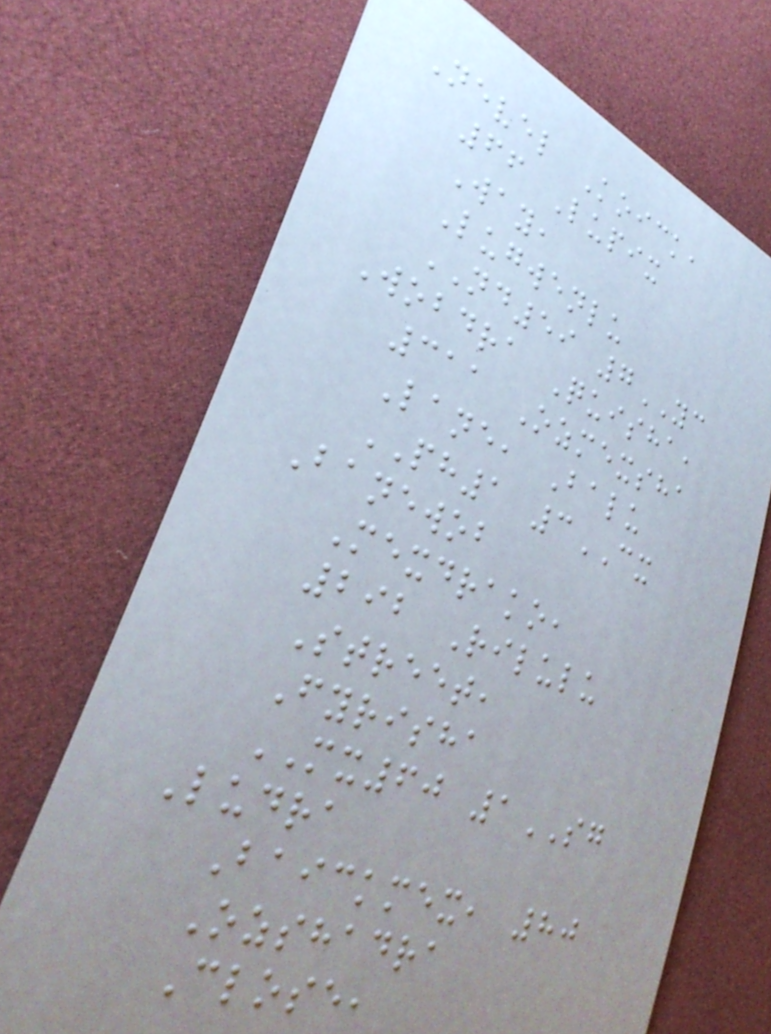Nevel Koick,
66 Lupix
Way,
Lugwenlu
ND59 7YC
Wobdra Quisha,
311 Ozmexsha
Lane, Balu
PH1 3CX
Banewob
Mexdrako,
292 Rilulu
Street,
Fyrisha
MX60 1SG
Ludra
Baickmex, 80
Ozshadra
Close,
